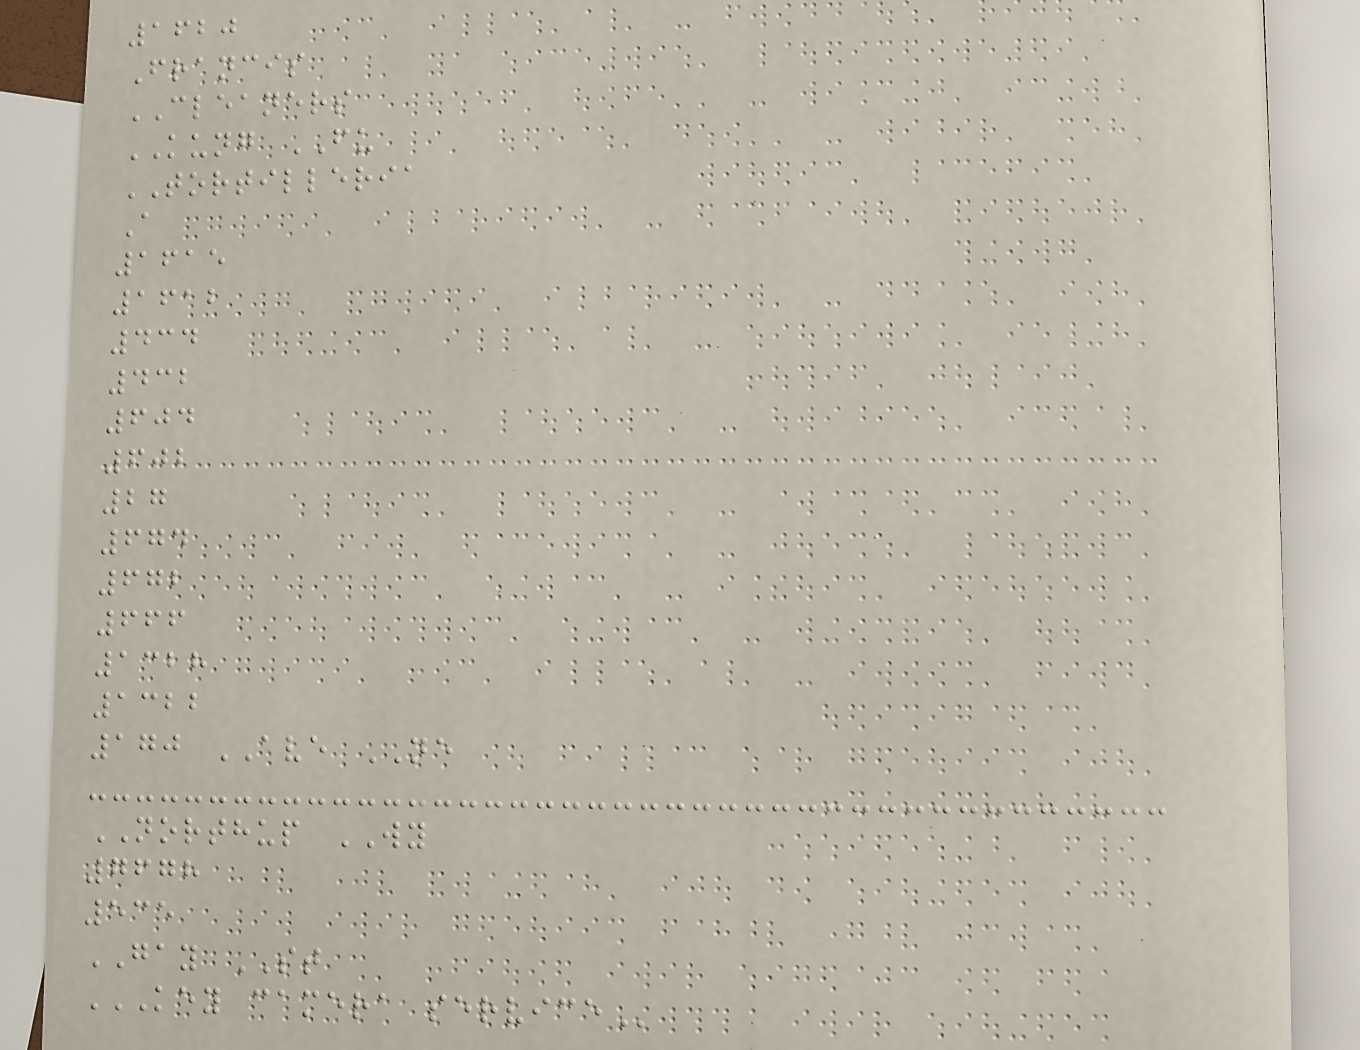1620
Francis
CLEANERS
KUNG FU
TORTILLERIA
A
1615
1612
434
432
604
602
27
674
672
666
1328
1322
170 AVE NE
NORTHUP WY
7678
535
GAY ST
KEY CAMERA SERVICE
